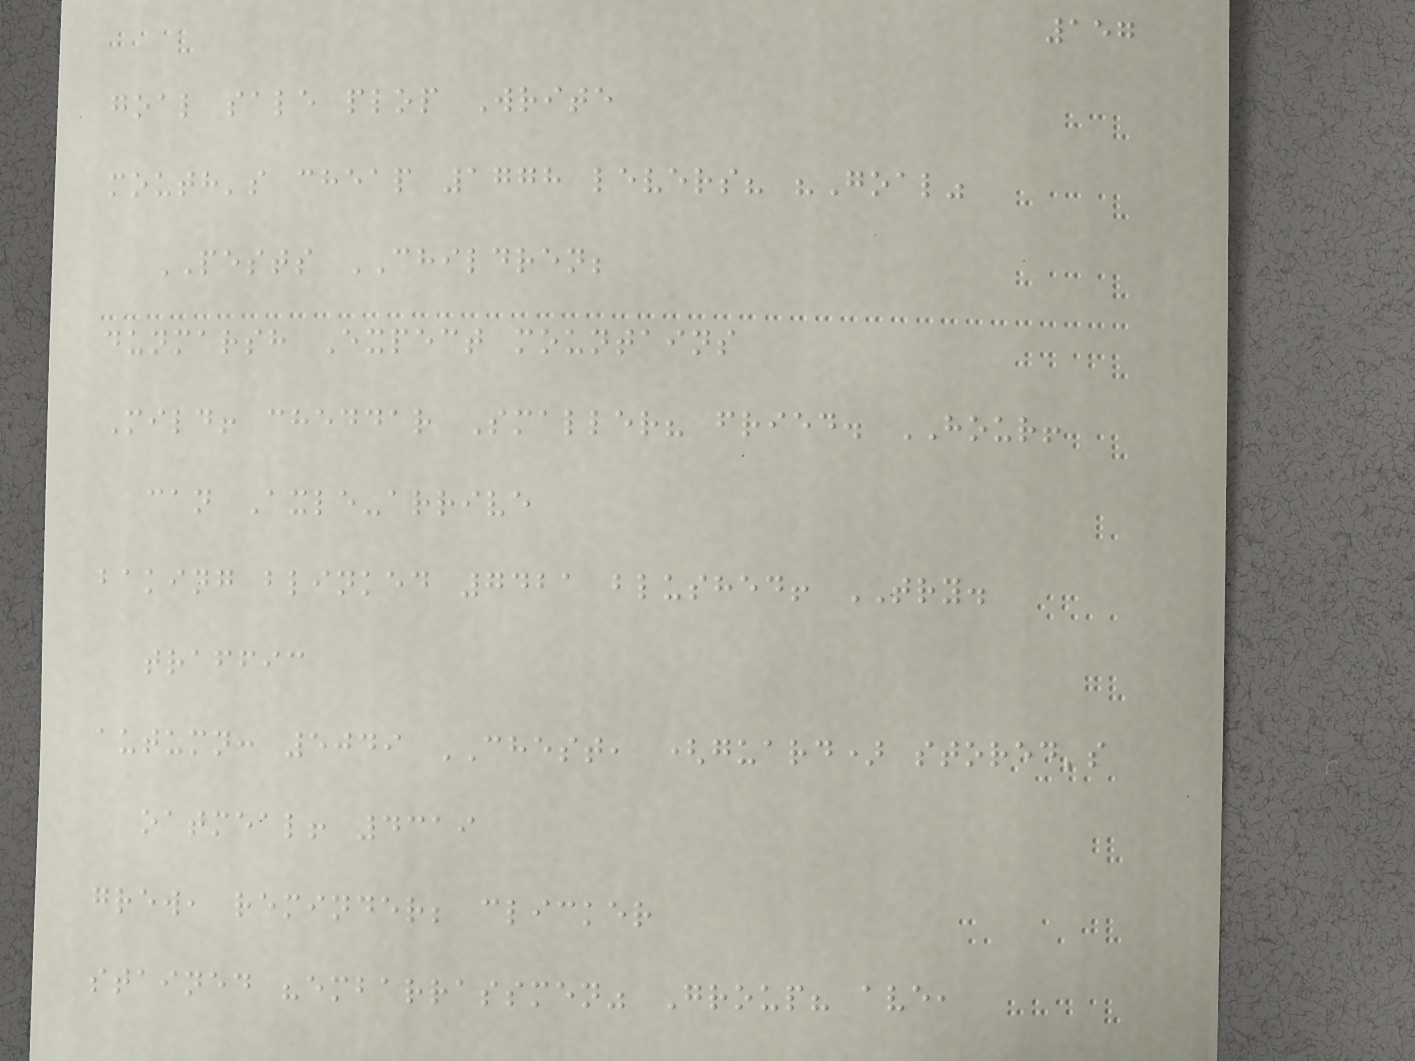157
goal sale plop Write
mouth's cheap 1778 levers? "Goal"
PESTS CHILDREN;
dunmarsh Expect mountains
Mild! cheddar Smaller? fried. HOUR!
can Axle-arrive
baking blinked 7421 blushed! TRY.
traffic
autumn: 5049 CHEST, (guard) stored's
oatmeal! 4319
grew, reminder; clicker
stained "embarrassmen" Group? ave,
